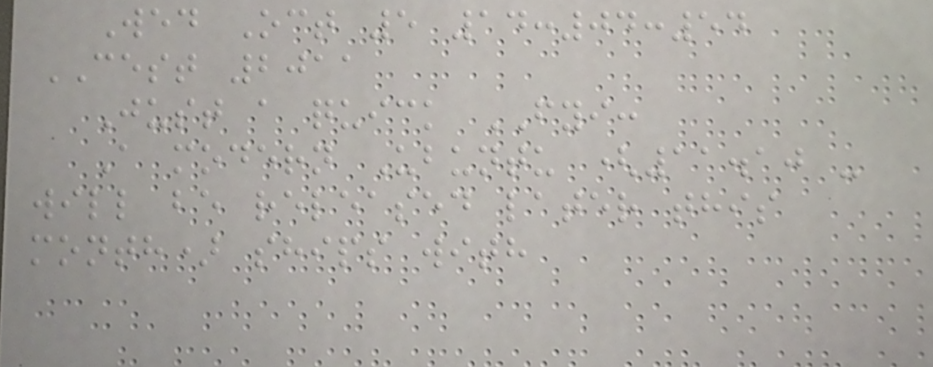Wed Oct 5 14:04:54
CEST 2011
Just a quick FYI:
A modern Ubuntu (11.10 -
will be released later this
month) ships with
